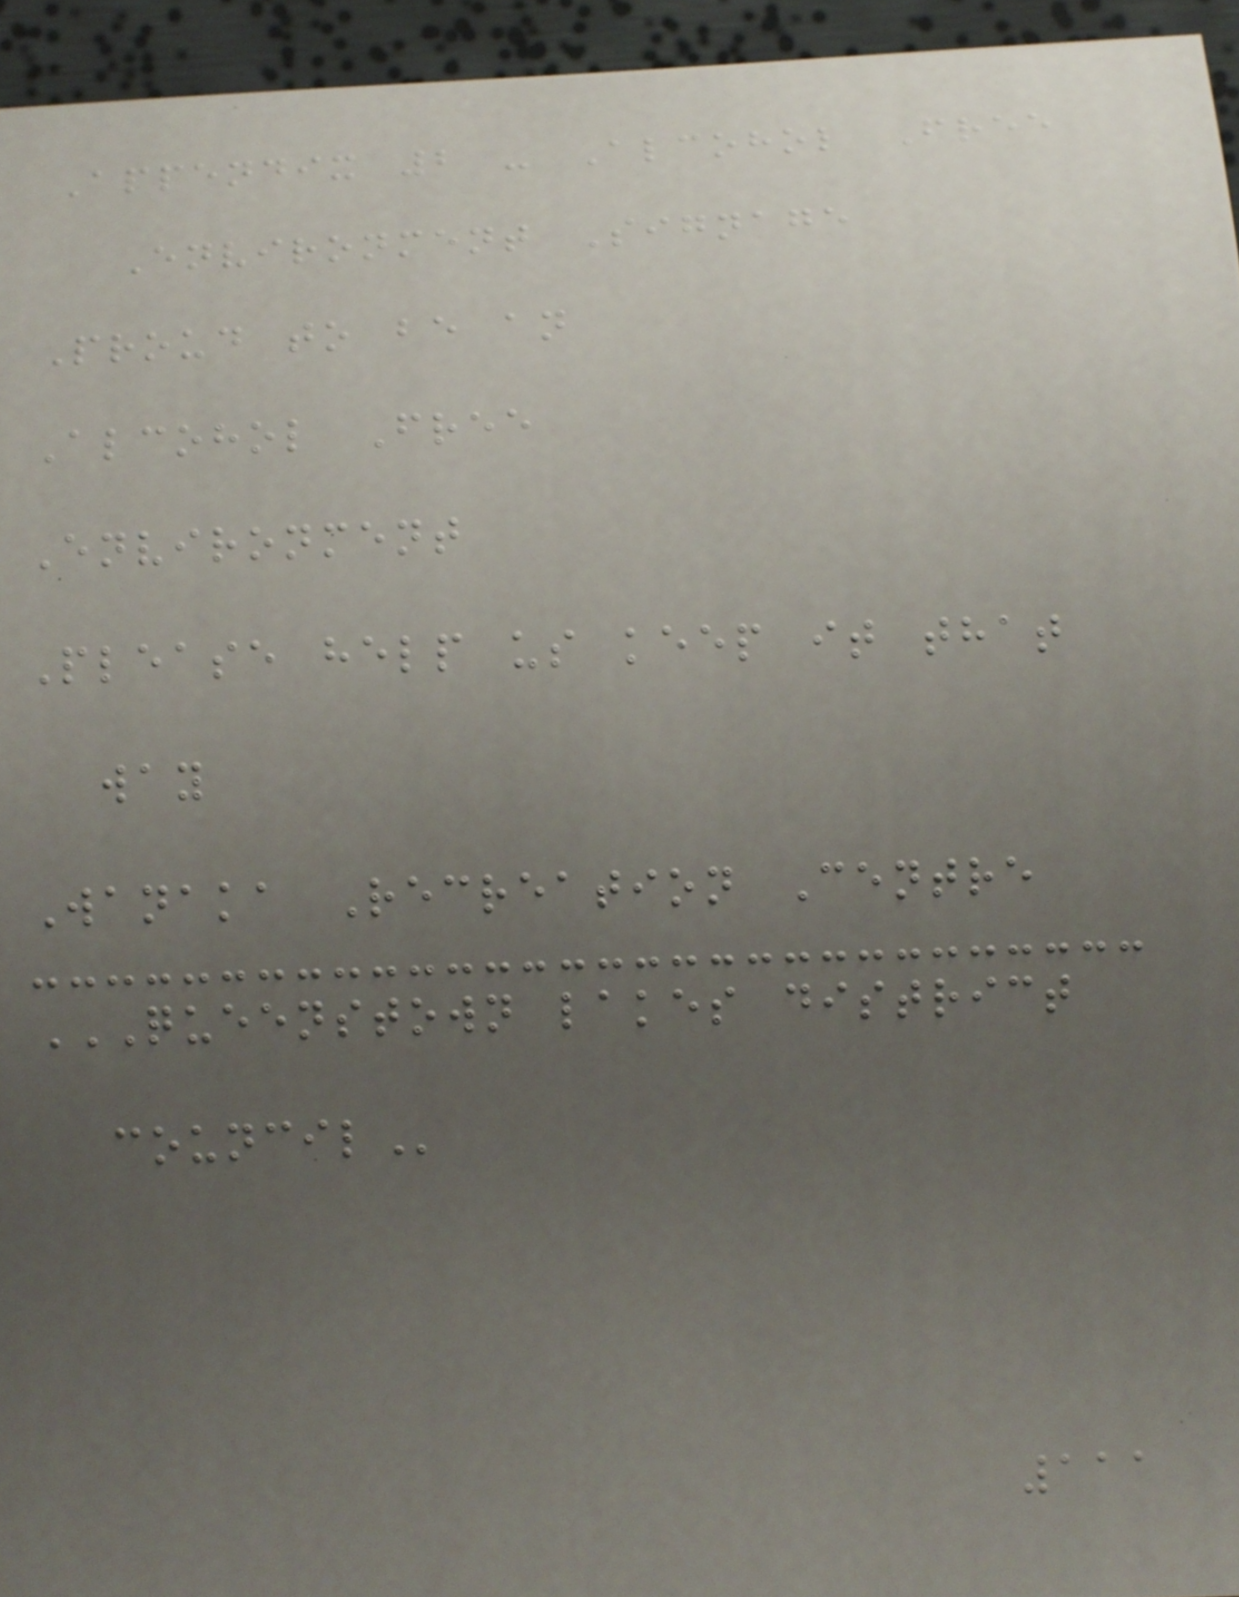Appendix 2 - Alcohol Free
Environment Signage
Proud to be an
Alcohol Free
Environment
Please help us keep it that
way
Wanaka Recreation Centre
QUEENSTOWN LAKES DISTRICT
COUNCIL
111
